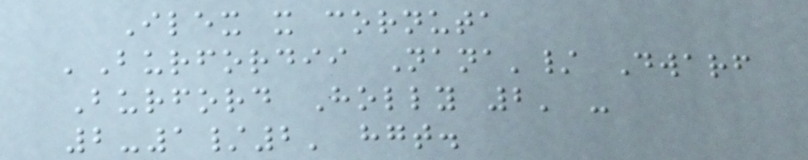Ilex x cornuta
'Burfordii Nana'/ Dwarf
Burford Holly 2' -
2-1/2' hgt.
